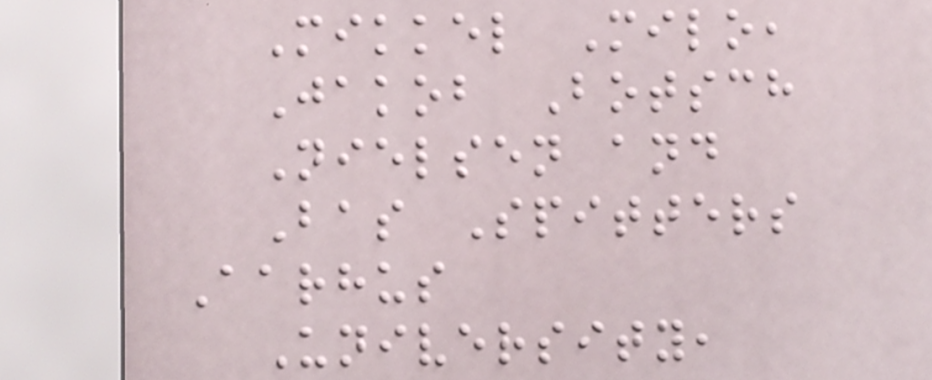Mikkel Milo,
Jakob Botsch
Nielsen and
Bas Spitters
Aarhus
University,
